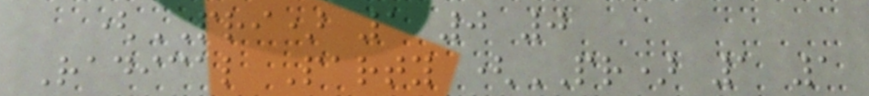(PRI) 1 0 0
Radical Party (PR) 1 1
